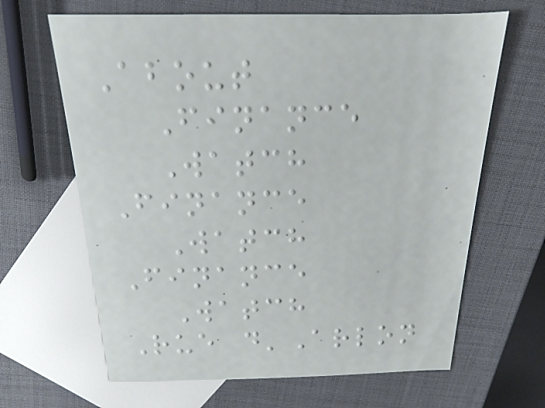About
Finance
Watch
Finance
Watch
Finance
Watch
Rue d'Arlon
